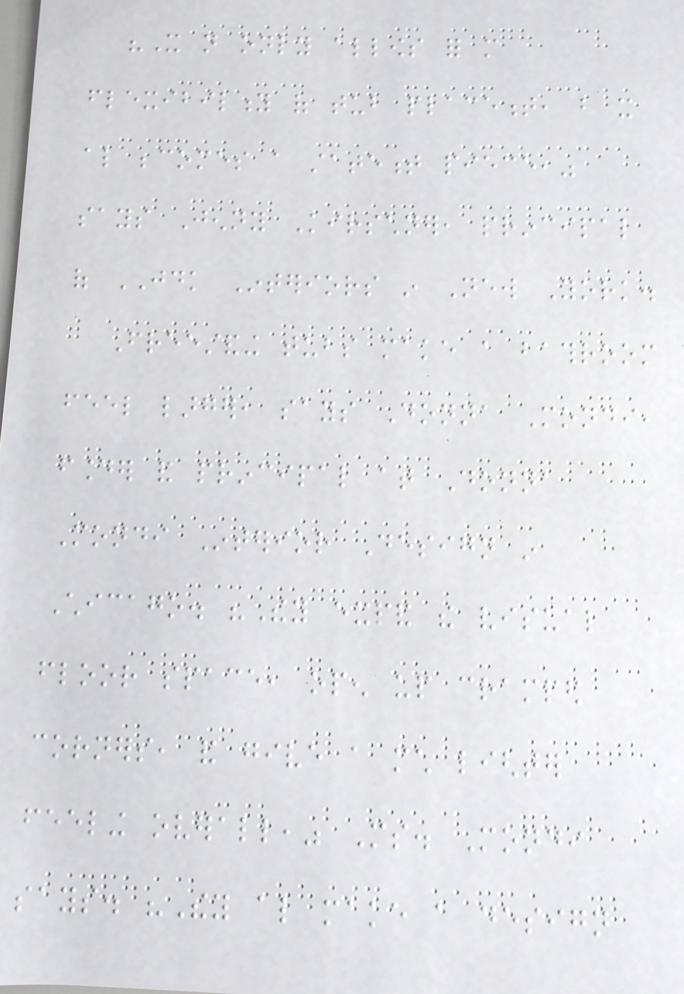"It not only allows for more
flexibility of tub placement, but it
also becomes a statement piece,"
says Jenny Kirschner, principal
of JDK Interiors in New York.
Freestanding tubs make a bathroom
feel larger, says Donna Mondi,
founder and principal at Donna
Mondi Interior Design in
Chicago. "They expand the visual
floor space, open up cramped
corners, and give a much lighter
feeling overall," Ms. Mondi
says. "They also make a design
